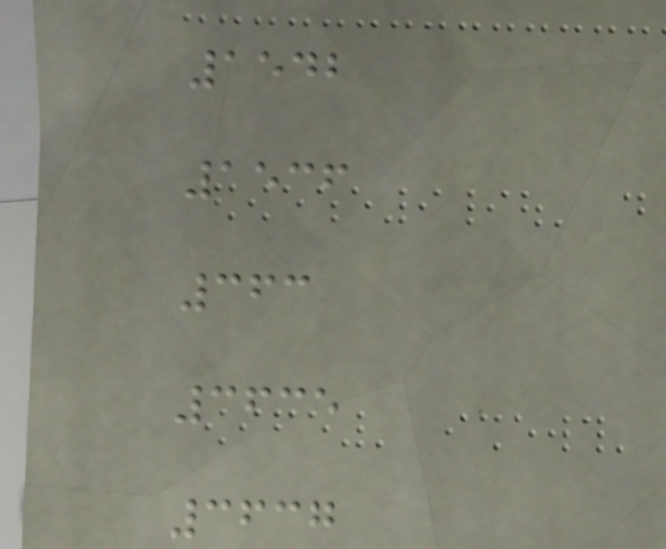1542
1536
363
3635
3637
